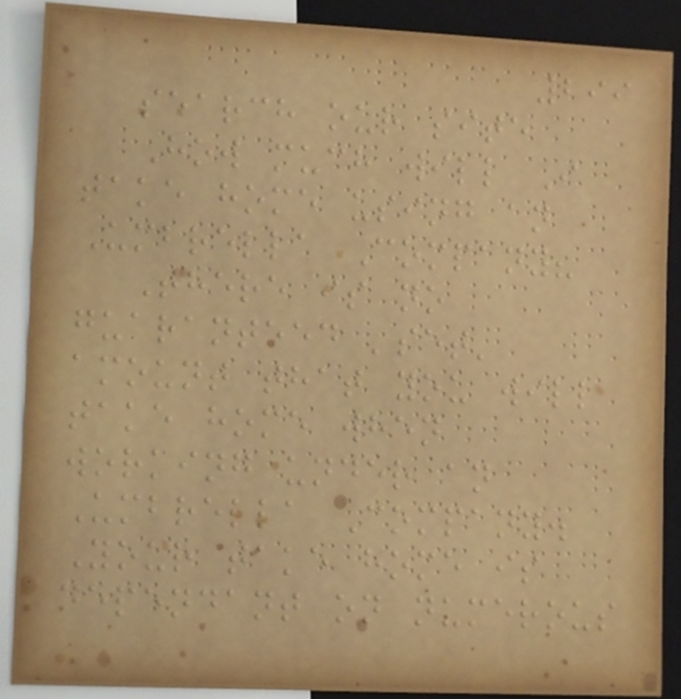299
search our site
How much will I
take home using an
Umbrella Company?
There is no
guaranteed 'set'
amount that you will
take home when
working under an
Umbrella Company.
Your take home is
dependant on numerous
